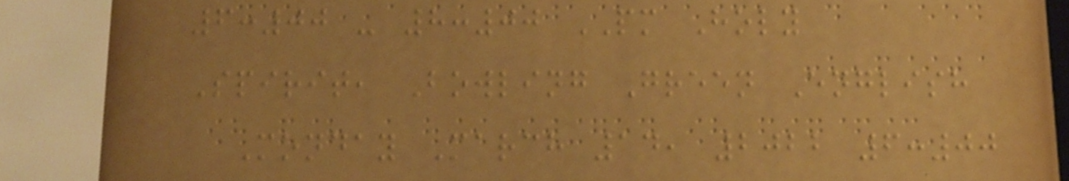6:00 - 8:00 PM Holy
Spirit, Bowling Green English
Monday March 14, 2022 6:00
